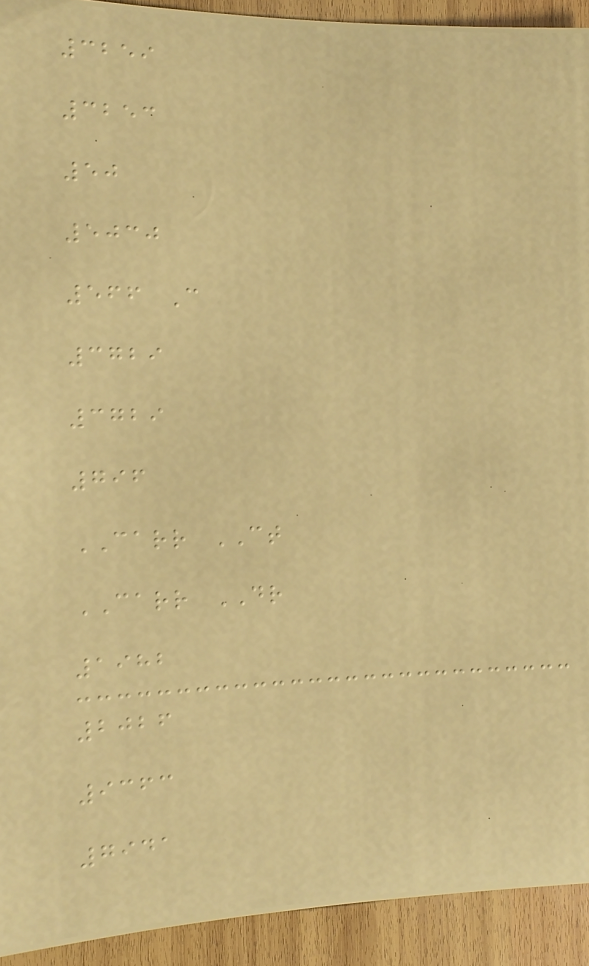3259
3253
50
5030
566 C
3729
3729
796
CARR CT
CARR DR
1982
2026
9363
7941
